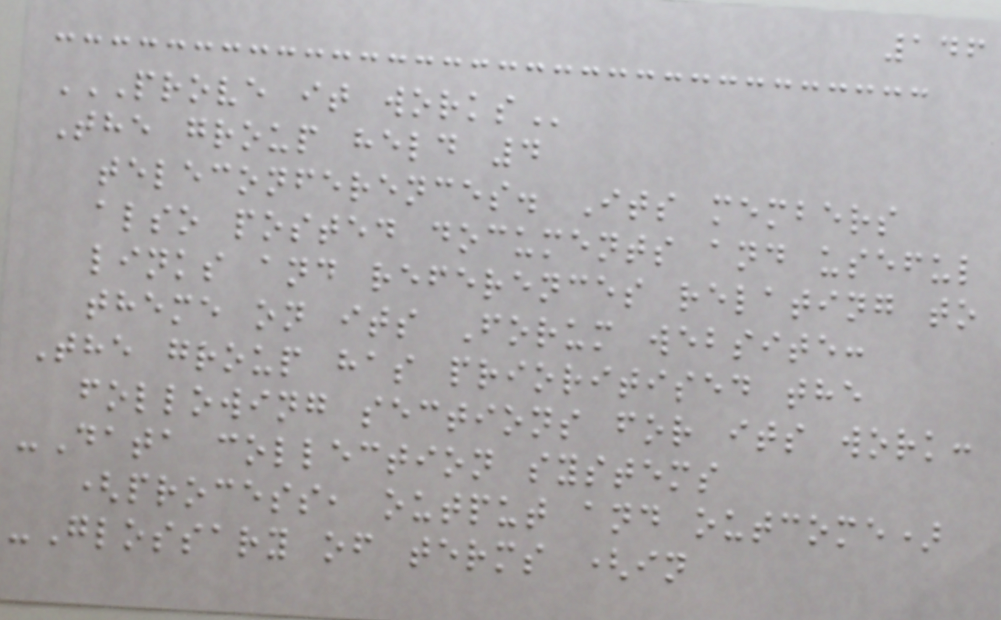146
PROVE IT WORKS
The group held 4
teleconferences. Its members
also posted documents and useful
links and references relating to
theme on its Forum website:
The group has prioritised the
following sections for its work:
-Data collection systems
(process, output and outcome)
-Glossary of terms (in
